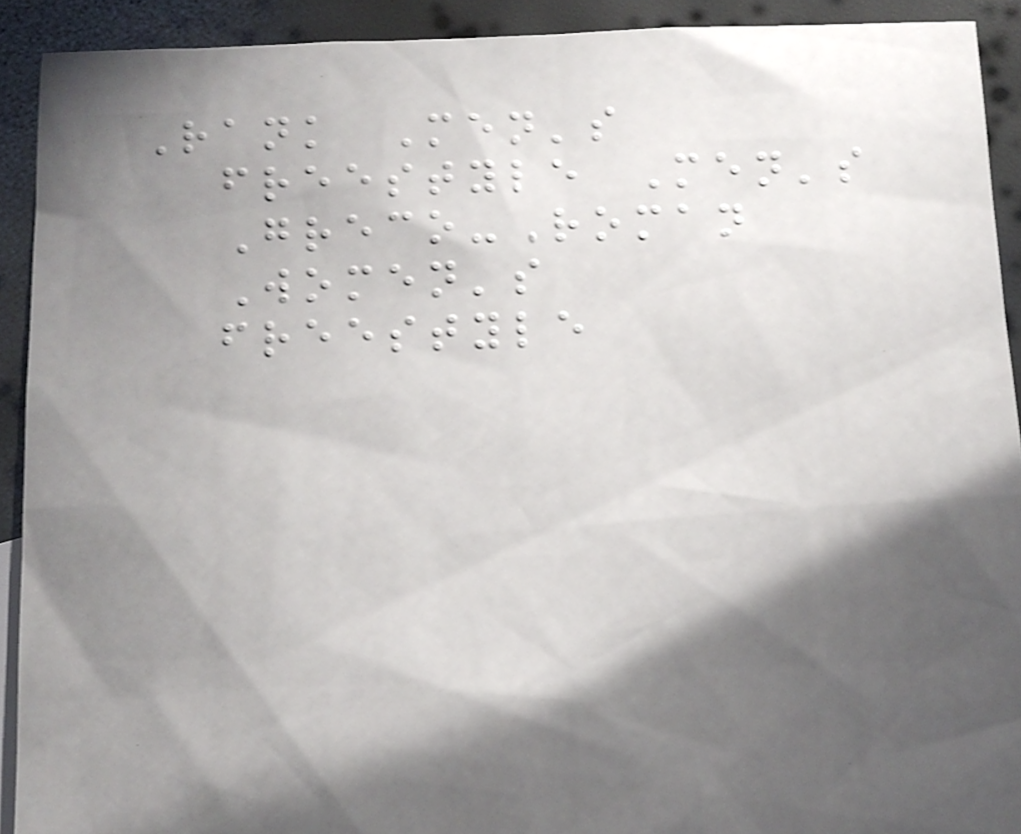Rank Men's
freestyle Men's
Greco-Roman
Women's
freestyle
